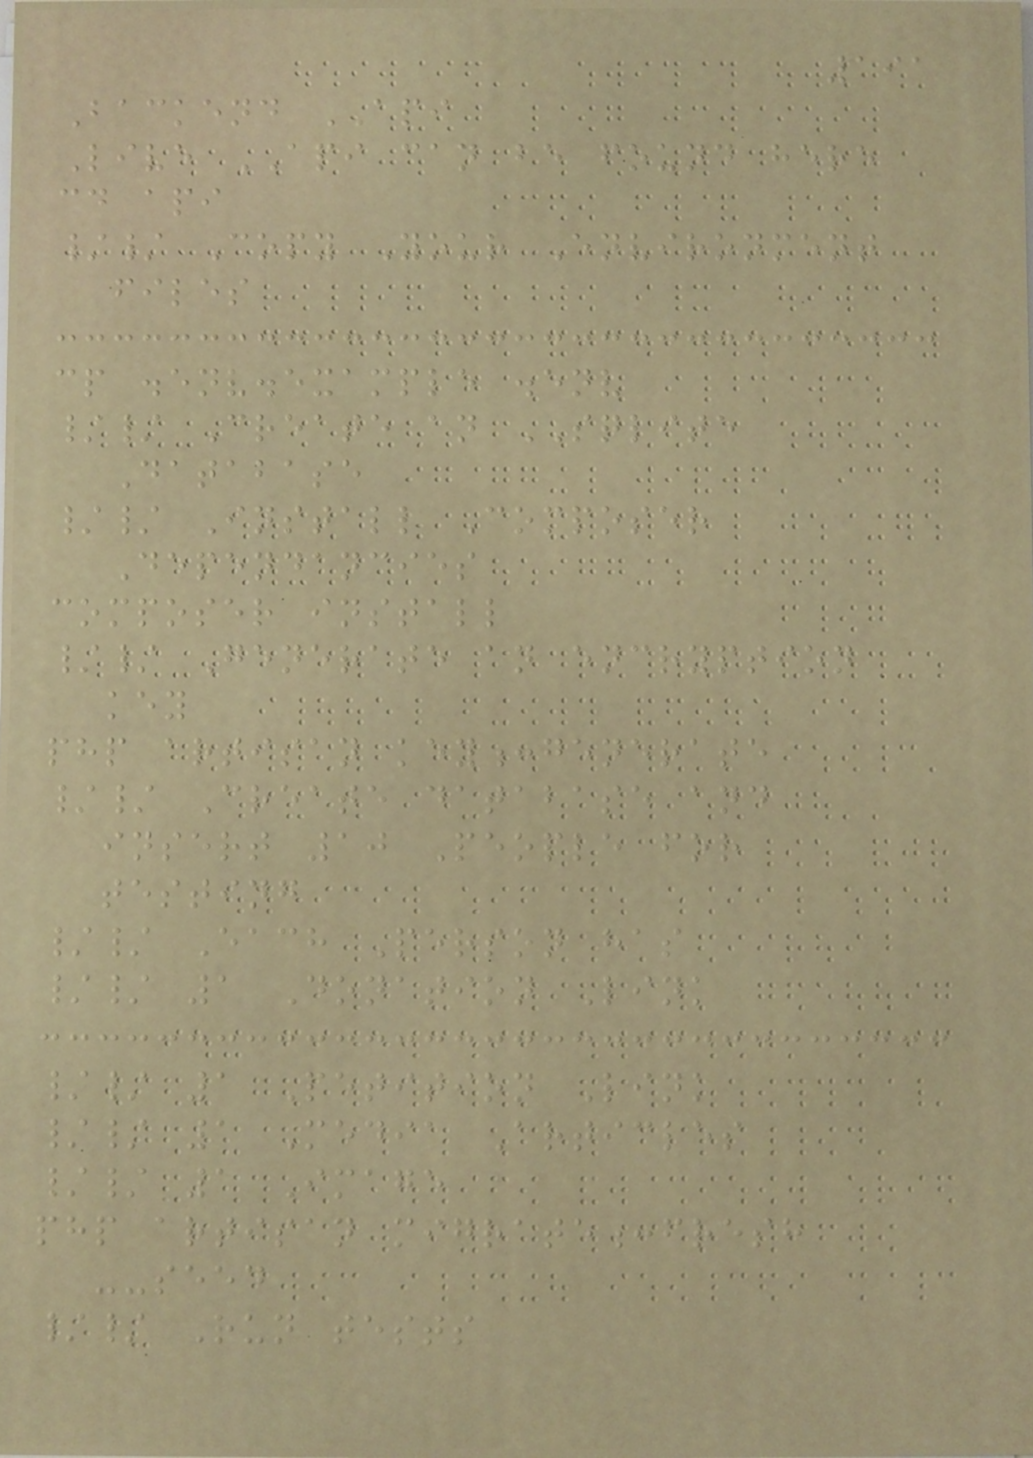191
Backend API
Live API can be found here
cd api
// Copy Your Environment
files
cp .env.example .env
// Create an SQLITE
Database
// Install Composer
Dependancies
composer install
// Generate an encryption
key
php artisan key:generate
// Create database and
insert 10 People for
testing
// Each Person has
// 1 Donation Link
// 1 Petition Link
// 1 Media Articles
// 1 Image
php artisan migrate:fresh
--seed
// Run tests
